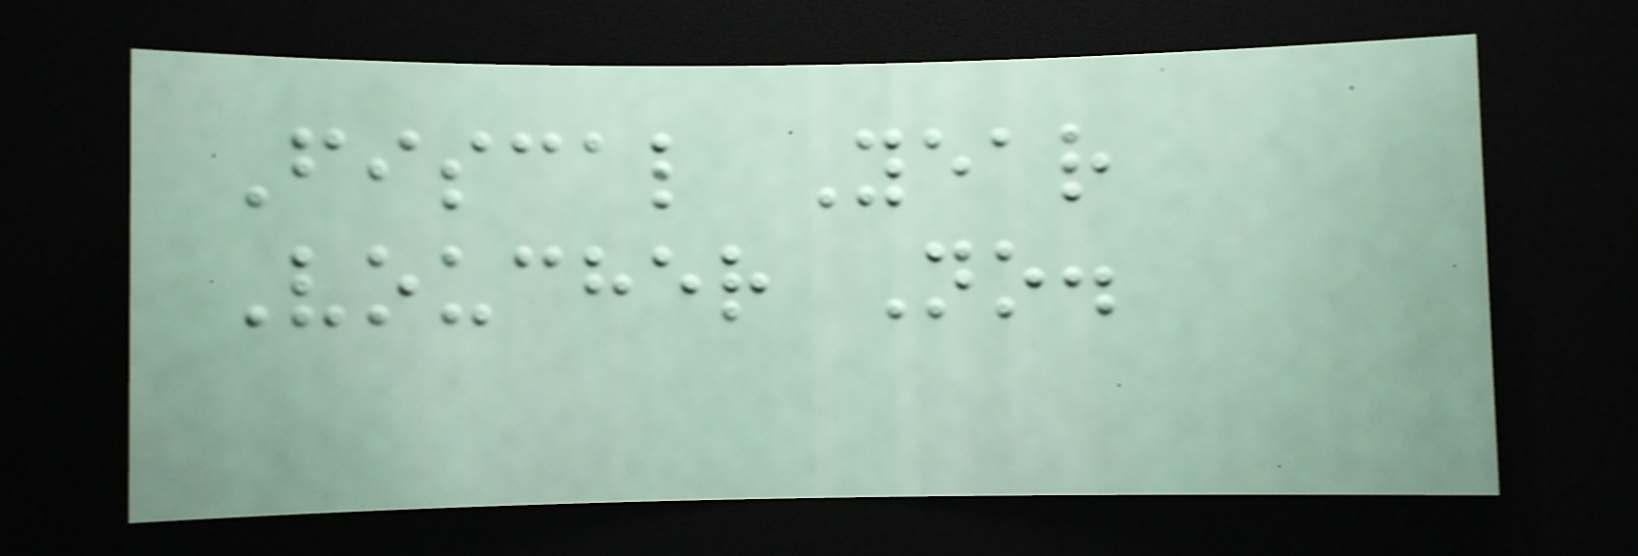Fiscal Year
Voucher No.
